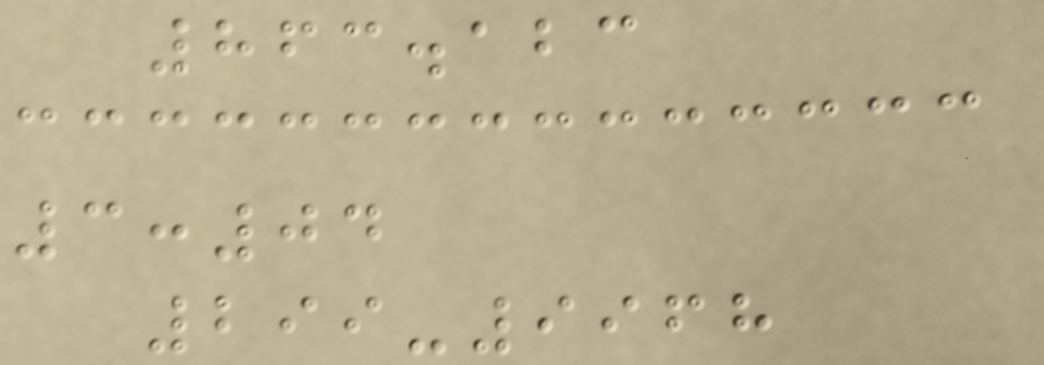863.123
3:04
299-9968
